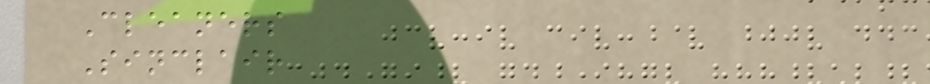Cleaners
Sinclair
